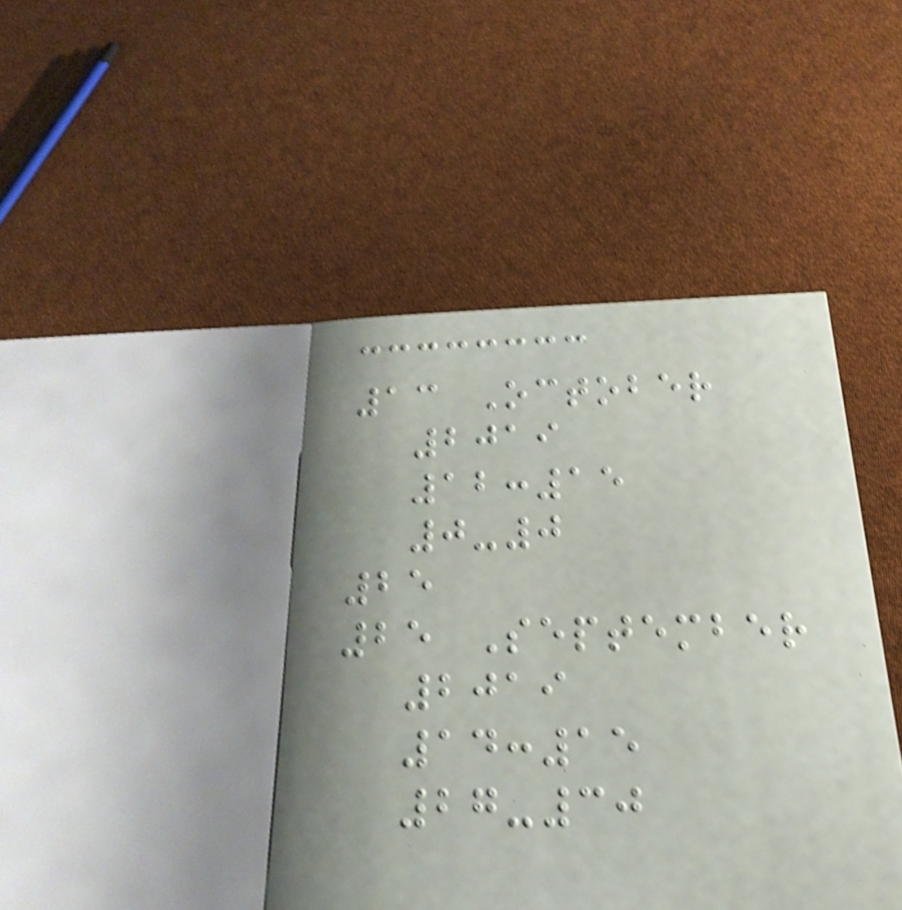13 October
2019
12:15
0-0
25
25 September
2019
14:15
27-30
